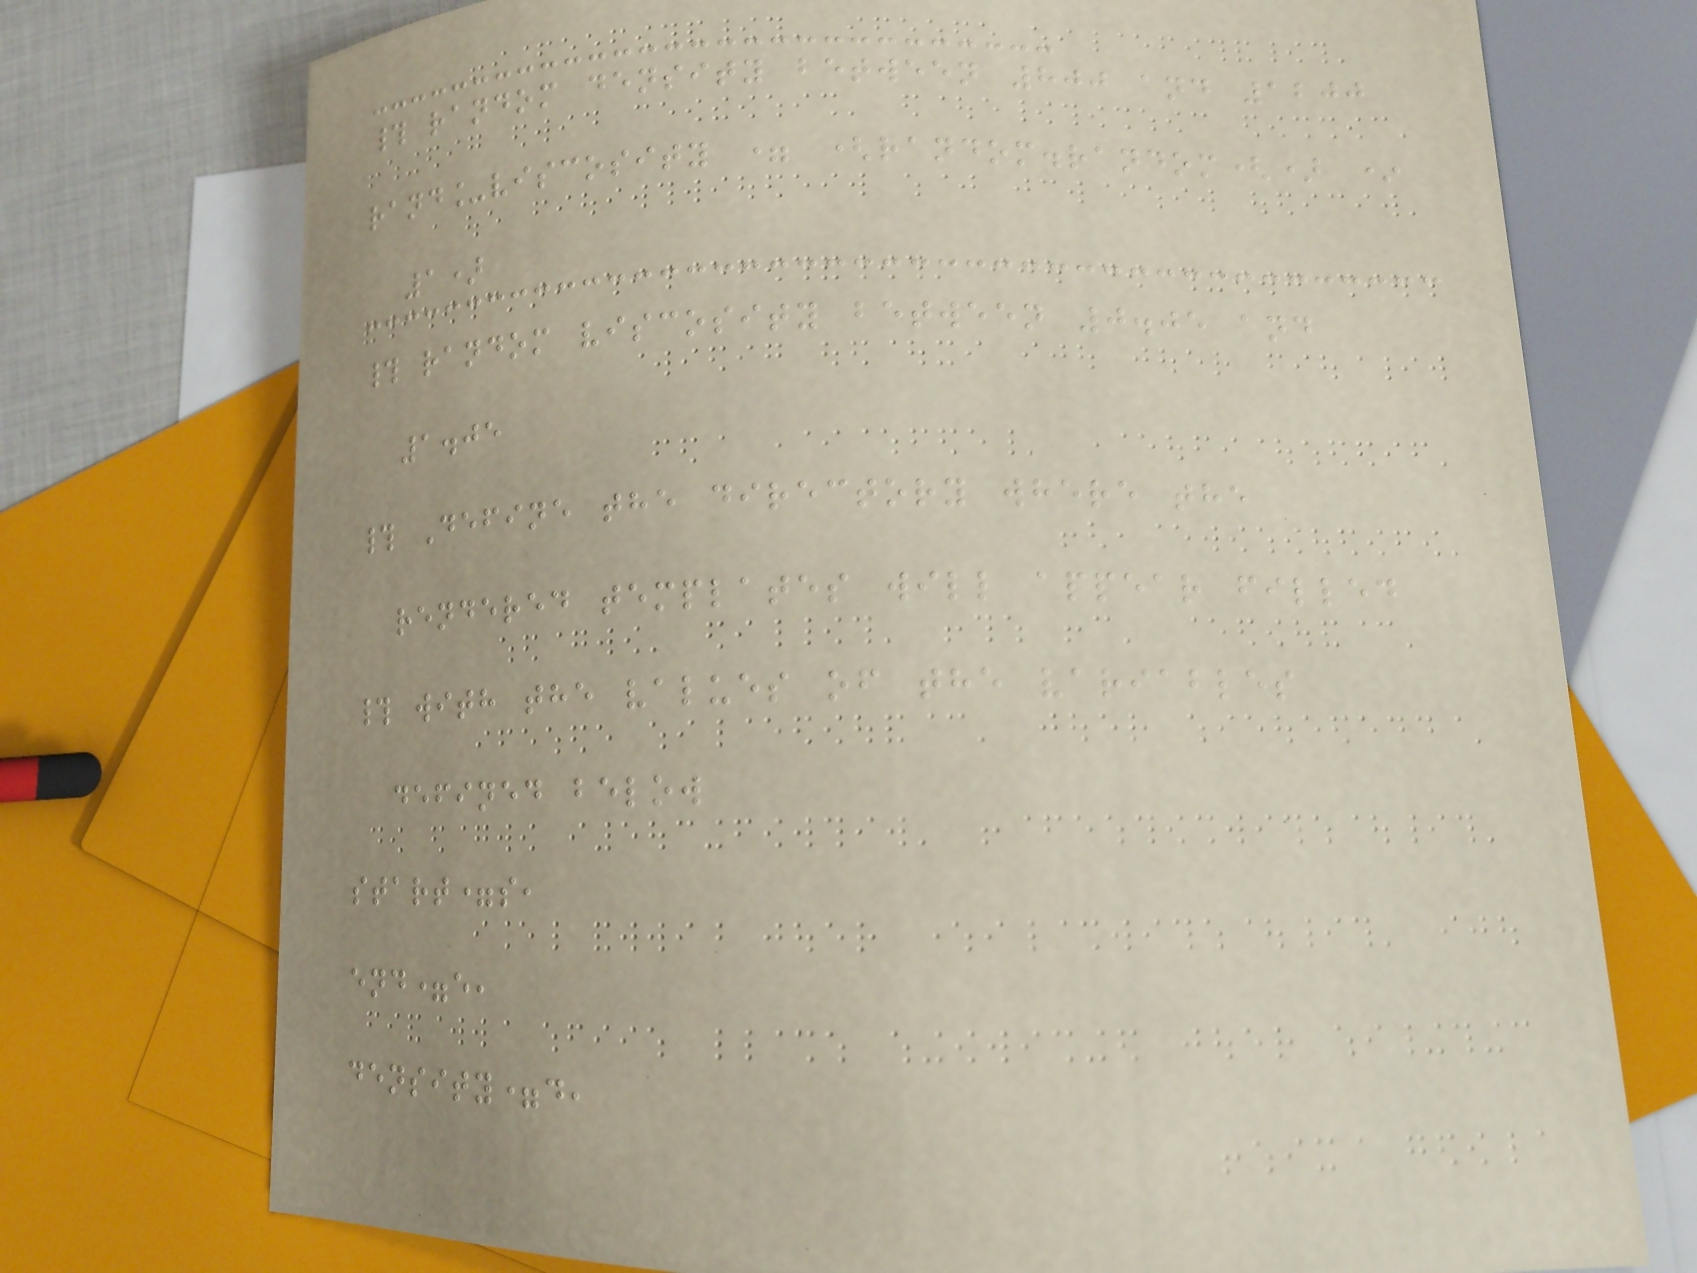# random density between 800 and 1200
rand_viscosity = (random.random() *
1)
# random viscosity between 0.05 and
1.05
# Define the directory where the
rendered templates will appear filled
# with the values of the variables
defined below
start=s,
end=e,
density=d,
